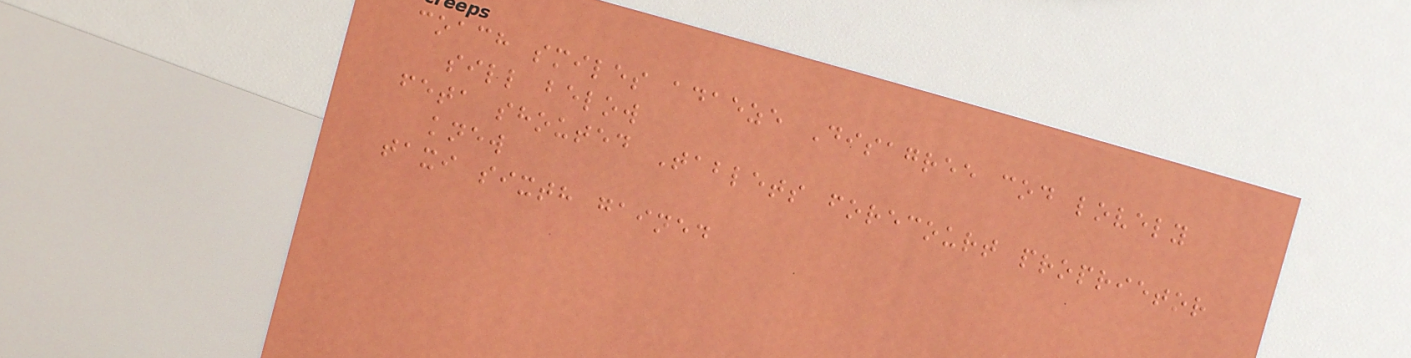coach smiles adaeze Disagree cod lovely
sill below
feta shouted Tablets forecourt proprietor
knew
taxi sixth gained
